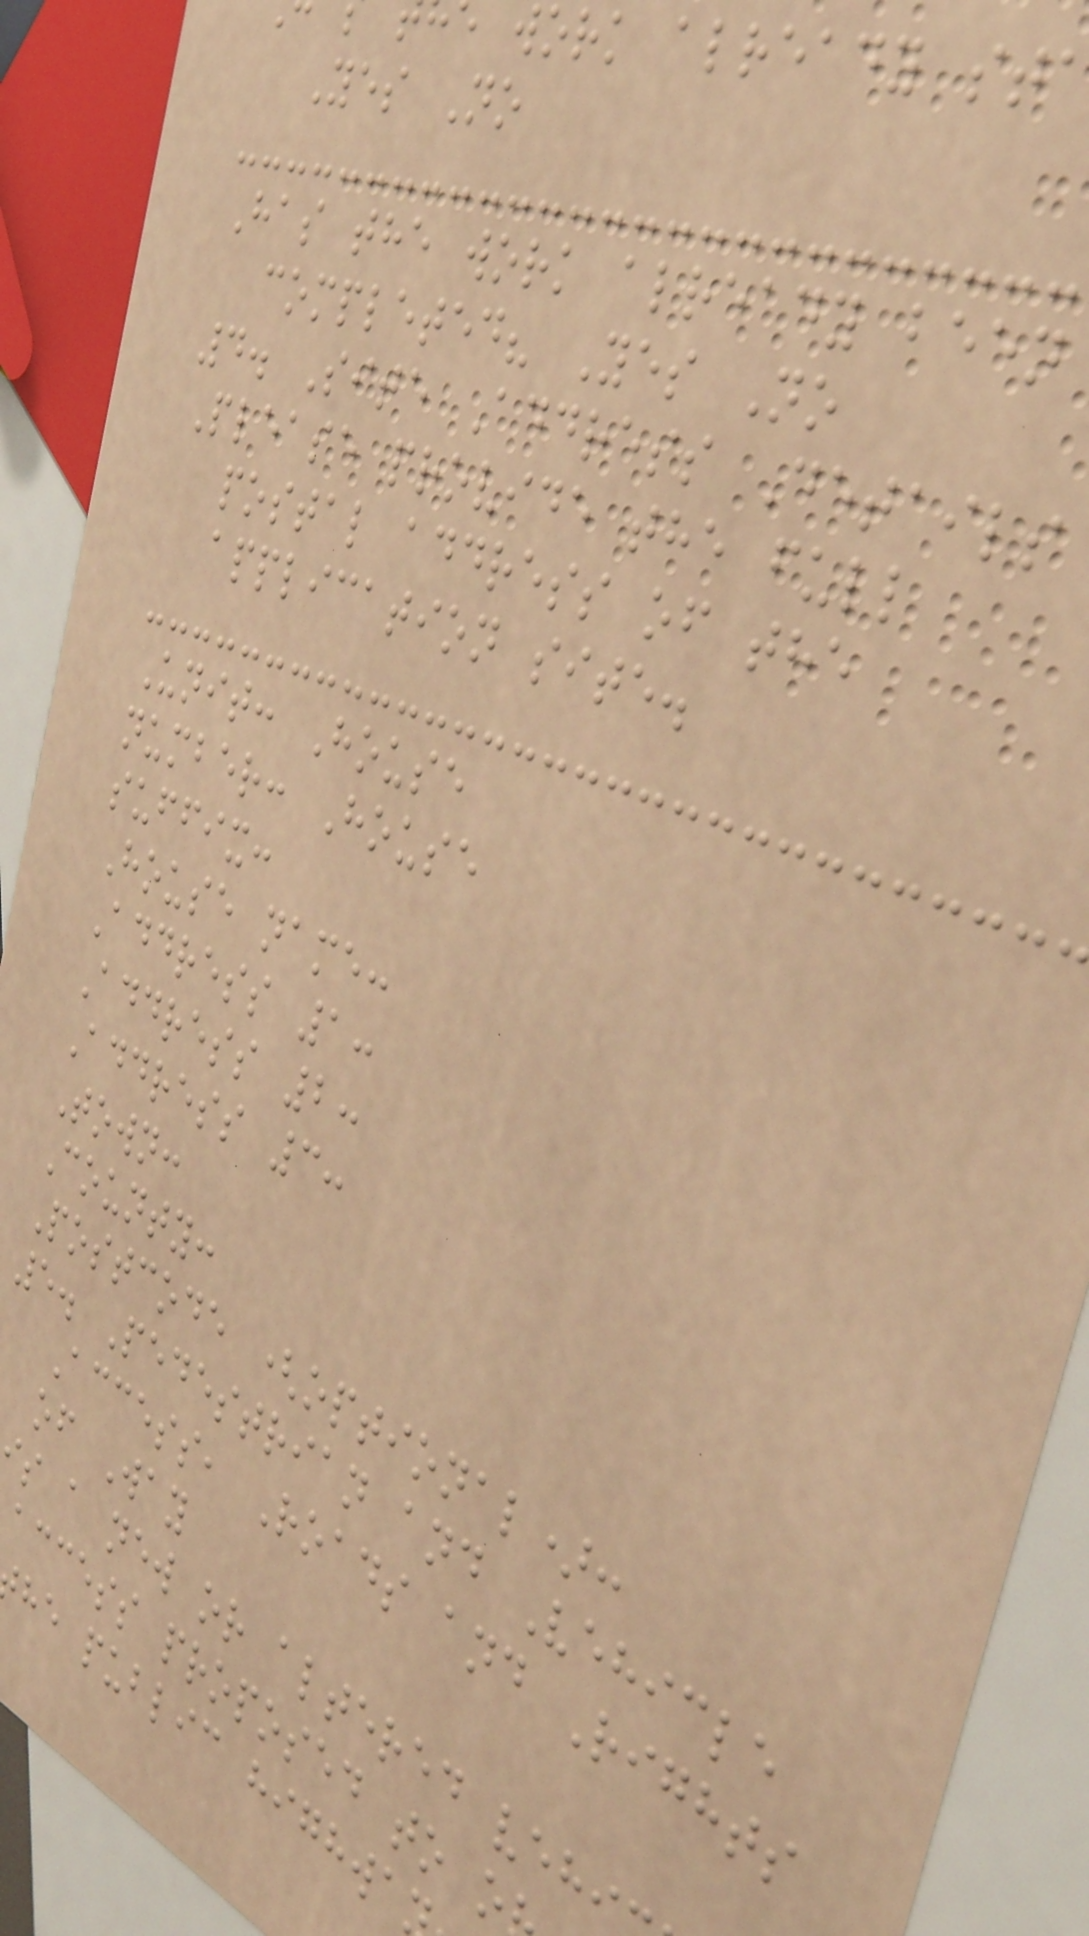work already st
Yes No
Has the work already been
completed? Yes No
4. Site Address Details
Please provide the full
postal address of the
application site.
Unit: House
number: House
suffix:
House name:
Address 1:
Address 2:
Address 3:
Town:
County:
Postcode (optional):
5. Pedestrian and Vehicle
Access, Roads and Rights
of Way
s a new or altered vehi
access proposed to o
he public highwa
